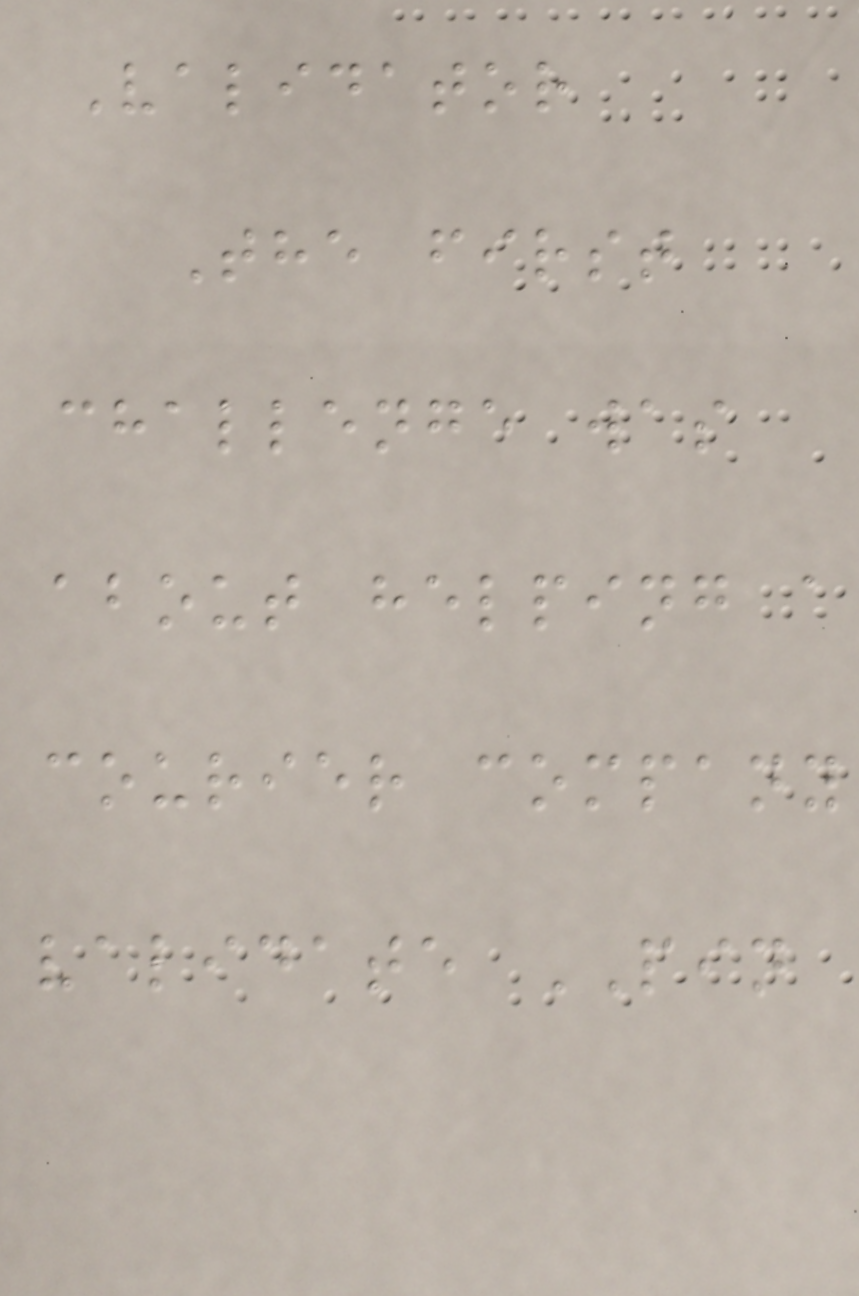Validator
The first
challenge was
about helping a
courier company
validate PIN
